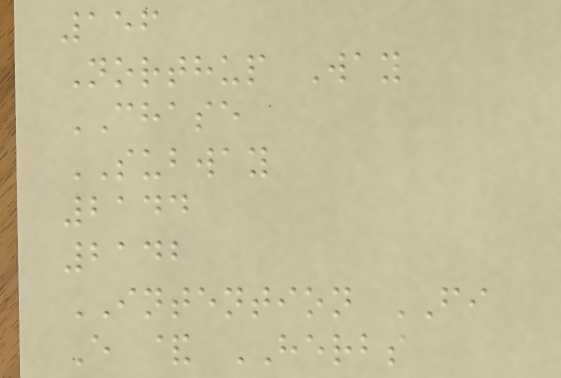156
Northup Way
CHASE
SUBWAY
2144
2142
INTENTION FI
E & HERBS
